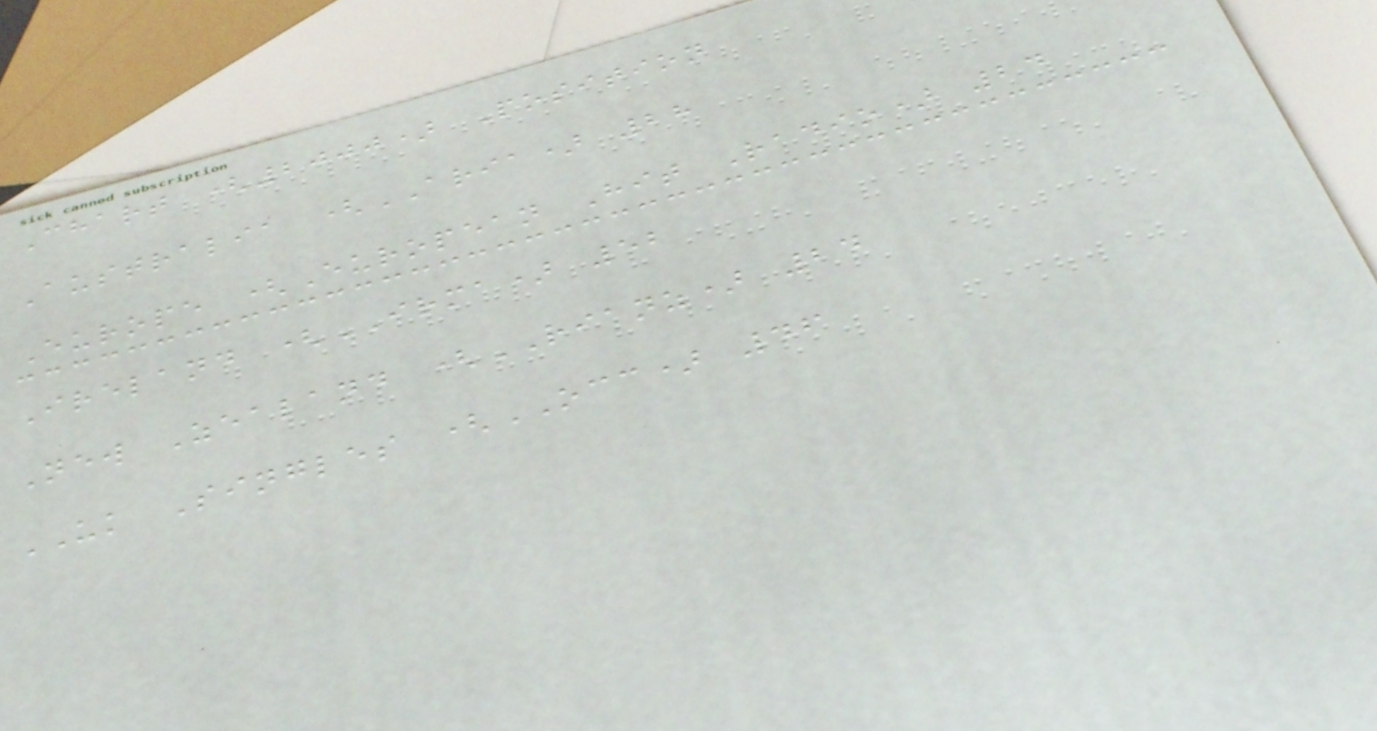Chart (2000) Position
Australia (ARIA) 28
Europe (European Hit Radio) 24
Ireland (IRMA) 52
New Zealand (RIANZ) 24
UK Singles (OCC) 46
